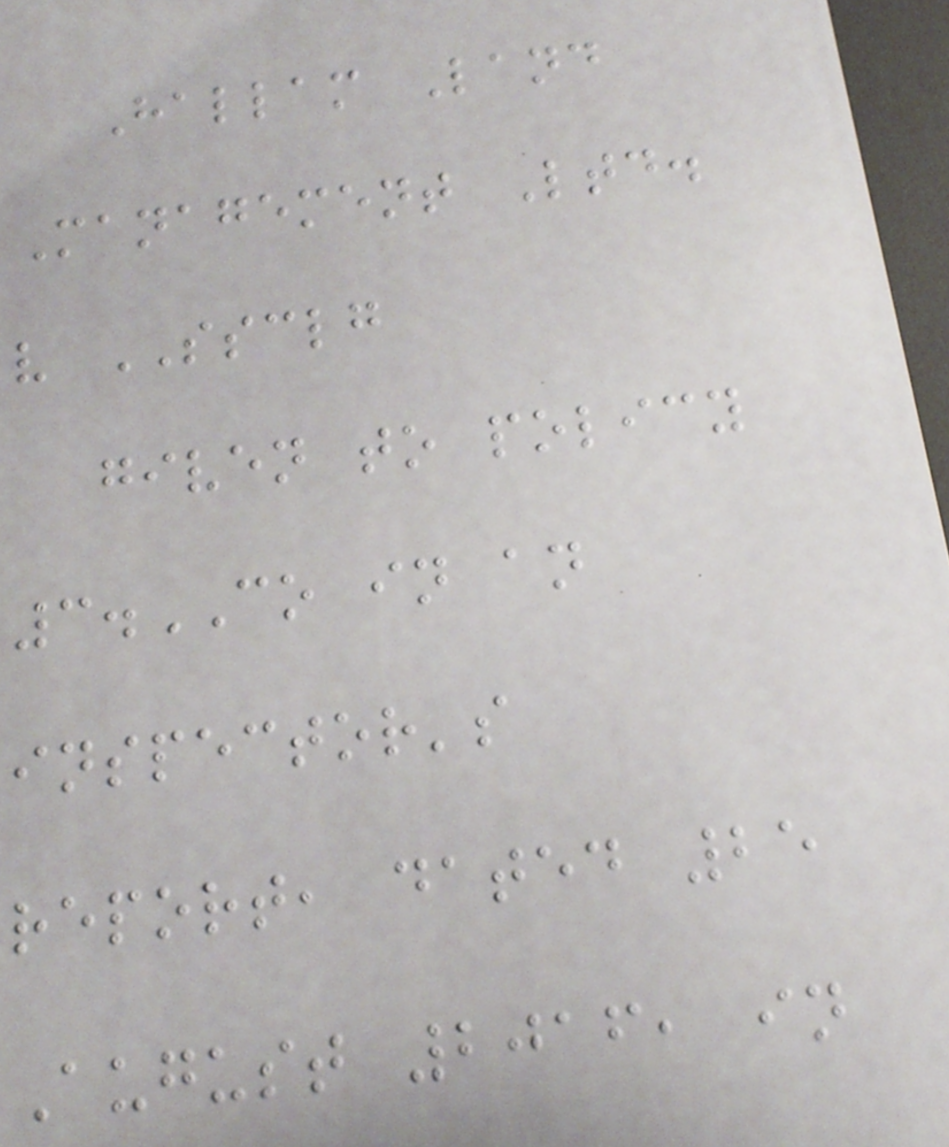Hallam Land
Management Ltd.
v SSCLG
given to policy
3.CO in an
inspector's
report, dated 25
August 2016, in
